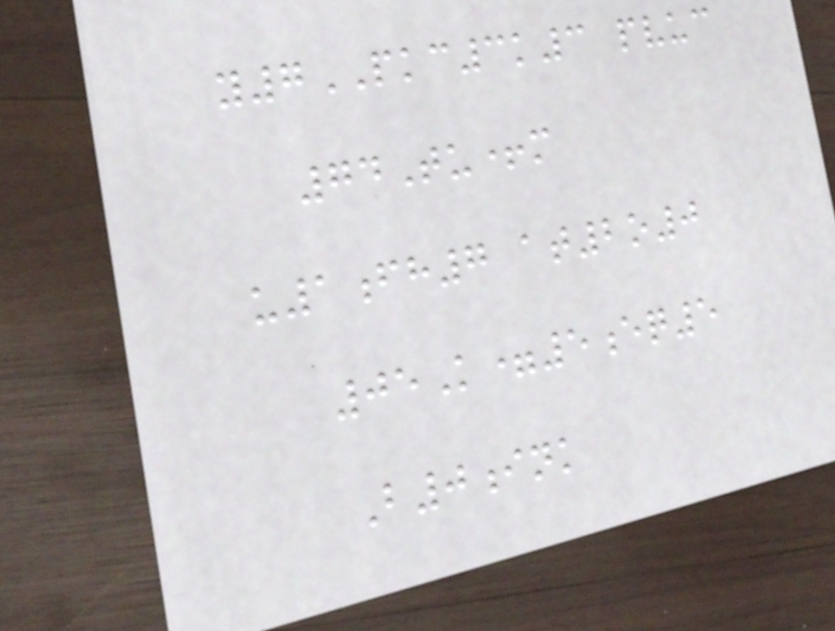y7PKC3k3 pvuc
74Tu+m
u1fh7 at2o0
05K=5eq5
B0ink
